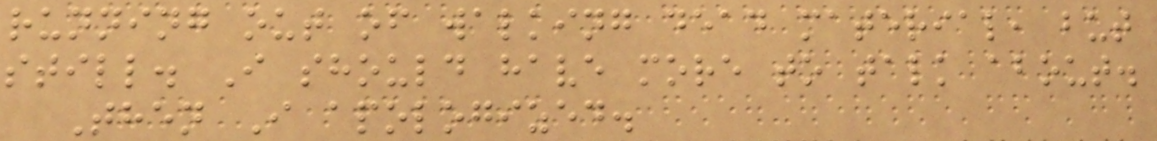running out of walking dead material, but
still. I should have more to talk about.
Then I apologized.
